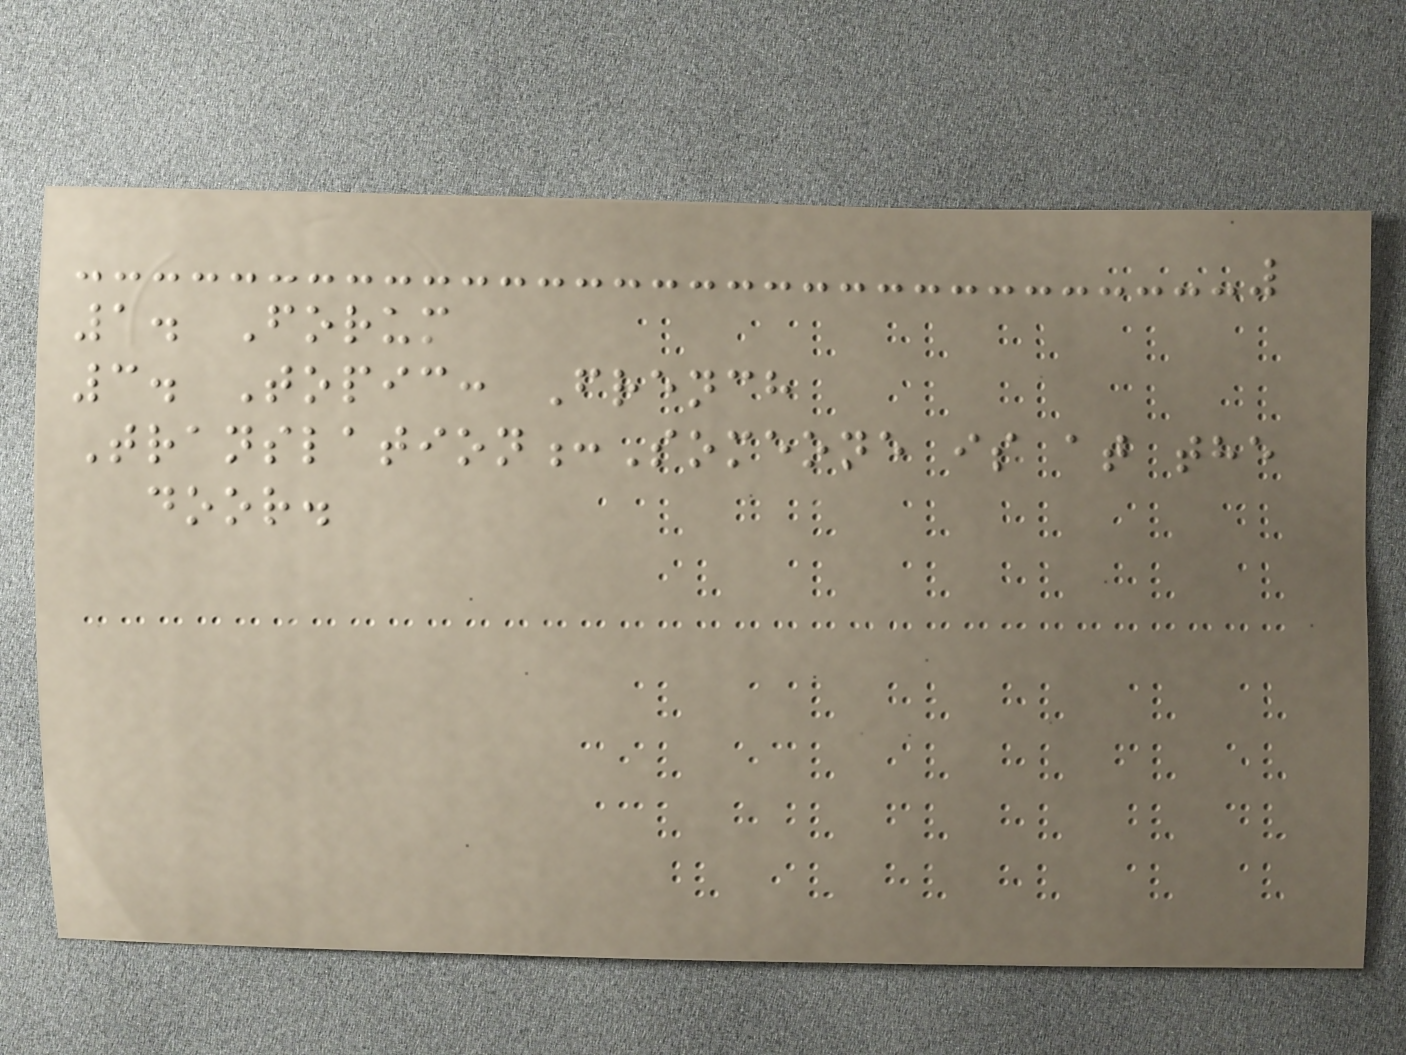1. Forum
3. Topic: French
Translation:Someone is at the
door.
